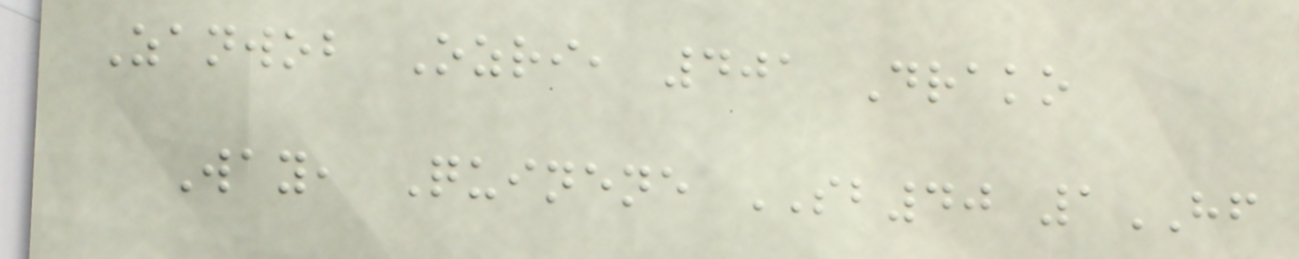Zanwob Ozri, 401 Drako
Way, Quinene SB40 1HF
